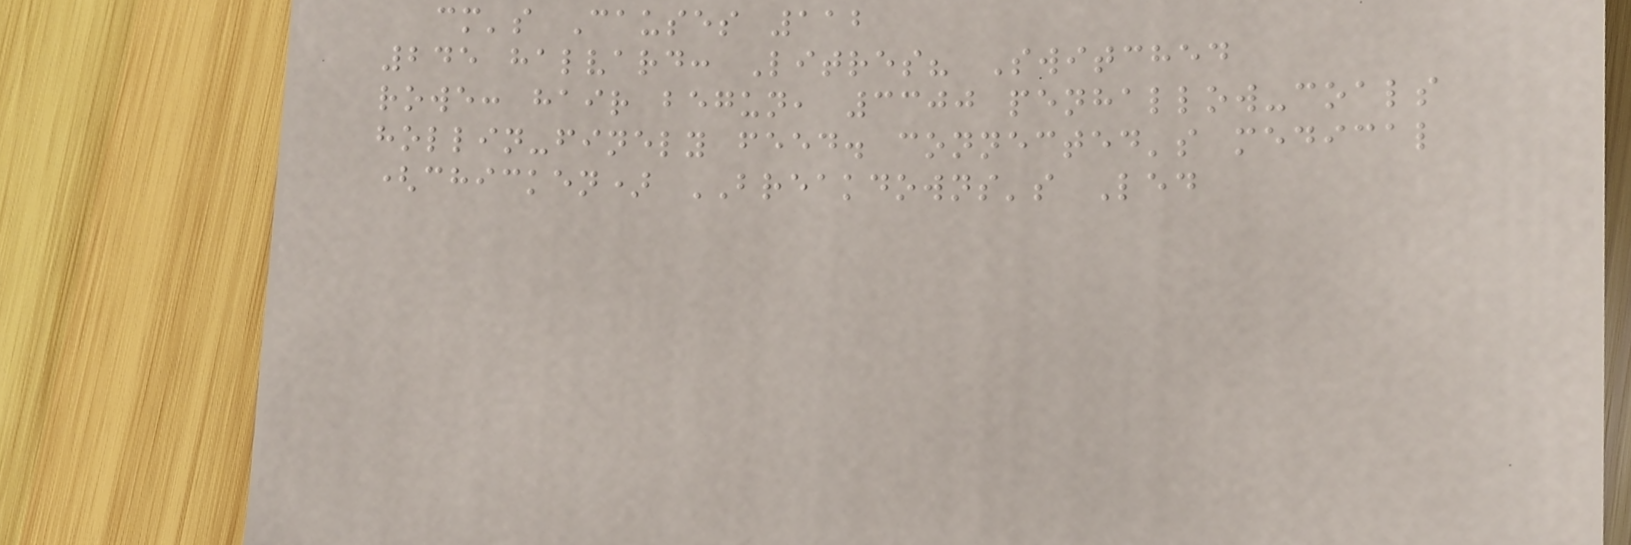cm's Causes 112
245 halvard: Litres? Switched
rowe: hair begun, 3300 penhallow-coals
hollin-finely feed. connected's medical
(chicken) BREAKDOWNS's Led
